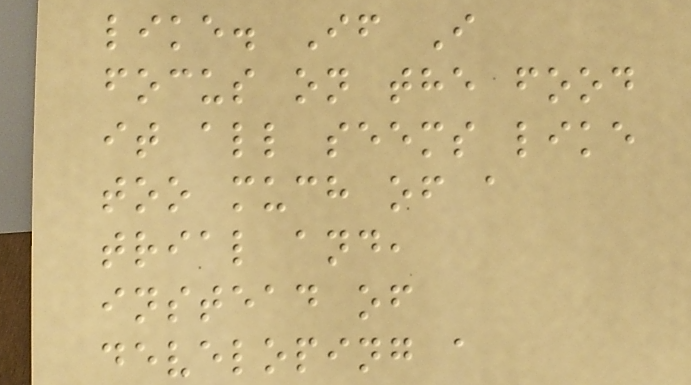like. If I
focus on the food
it all seems like
too much of a
trial and,
instead of
developing a
